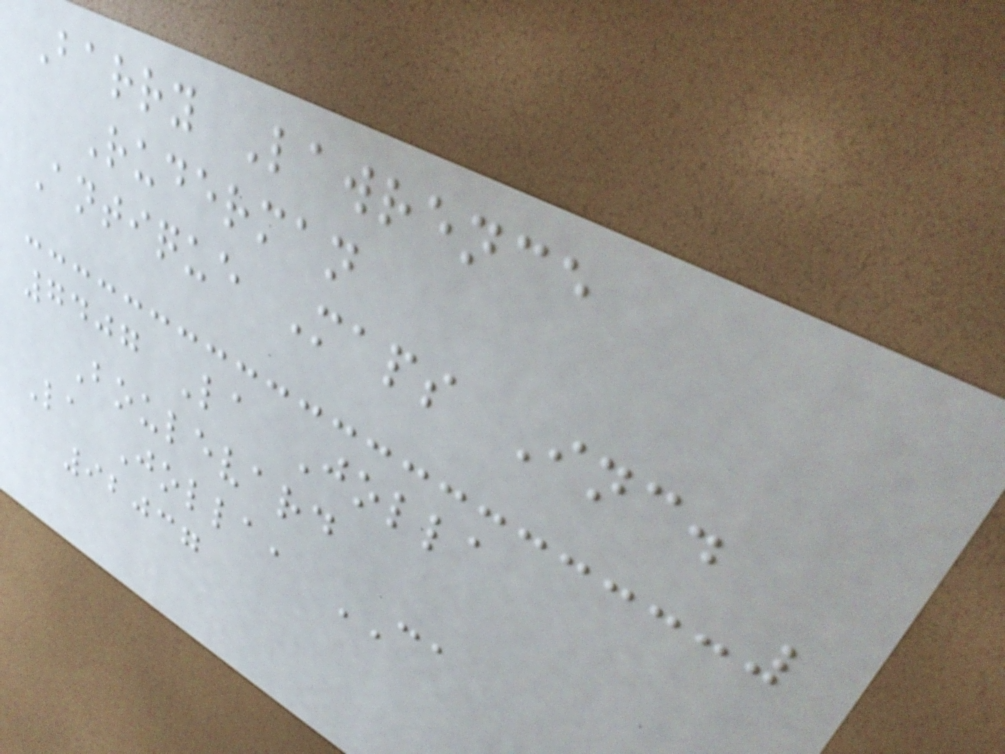Barry Lawrence
Ruderman
Antique Maps Inc.
7407 La Jolla
Boulevard
La Jolla, CA
92037
